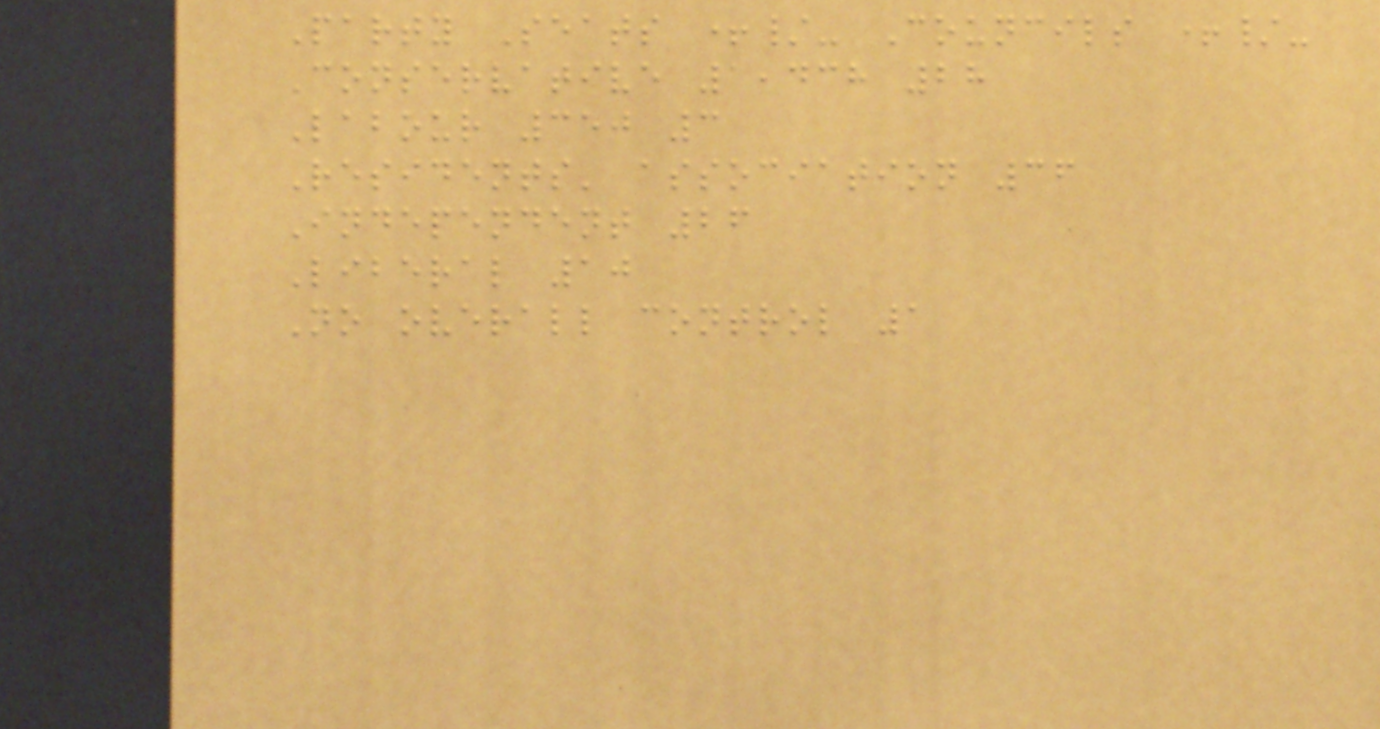Party Seats +/- Councils +/-
Conservative 1,438 28
Labour 350 3
Residents' association 36
Independent 26
Liberal 10
No overall control 1
